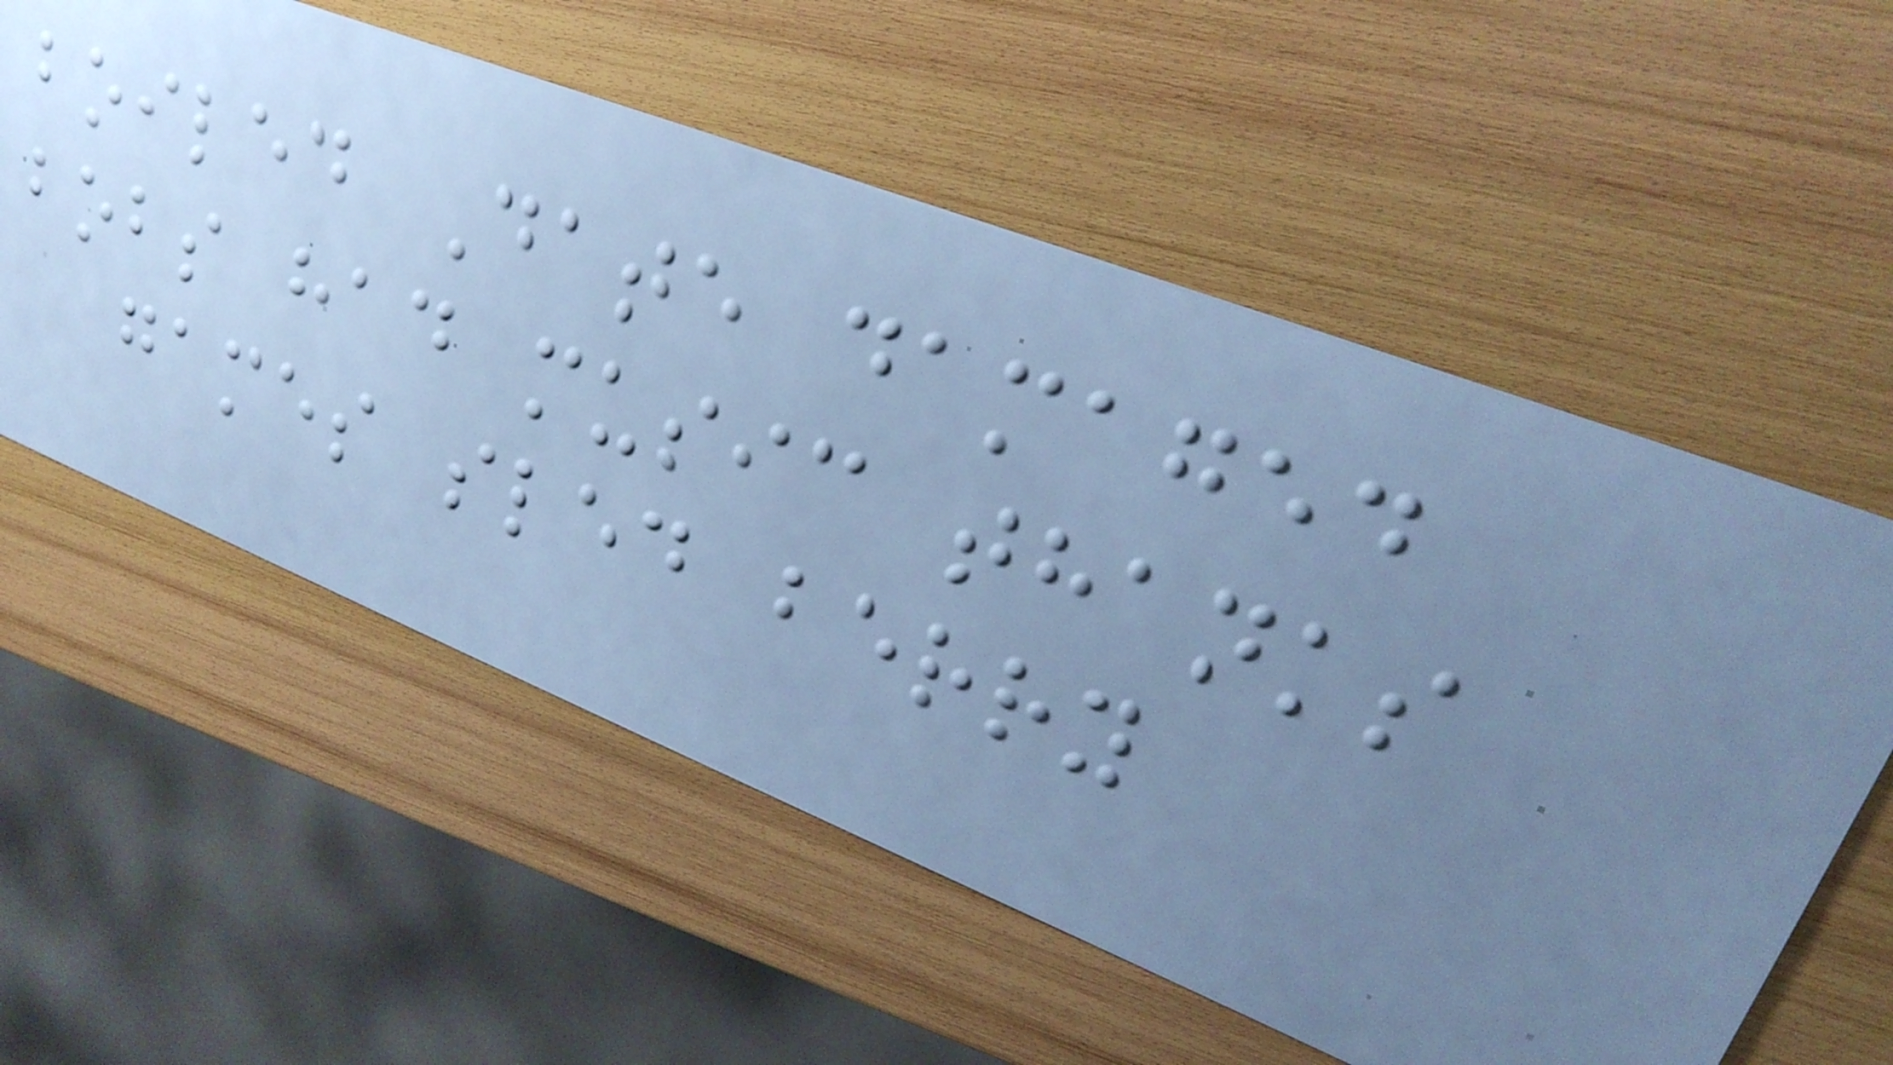boiled Date damaged
bobs had music thanks
games sled berry
